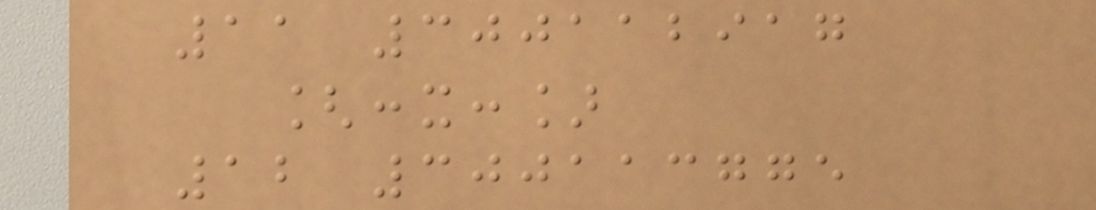11 300112917
[:x:]
12 300113775
